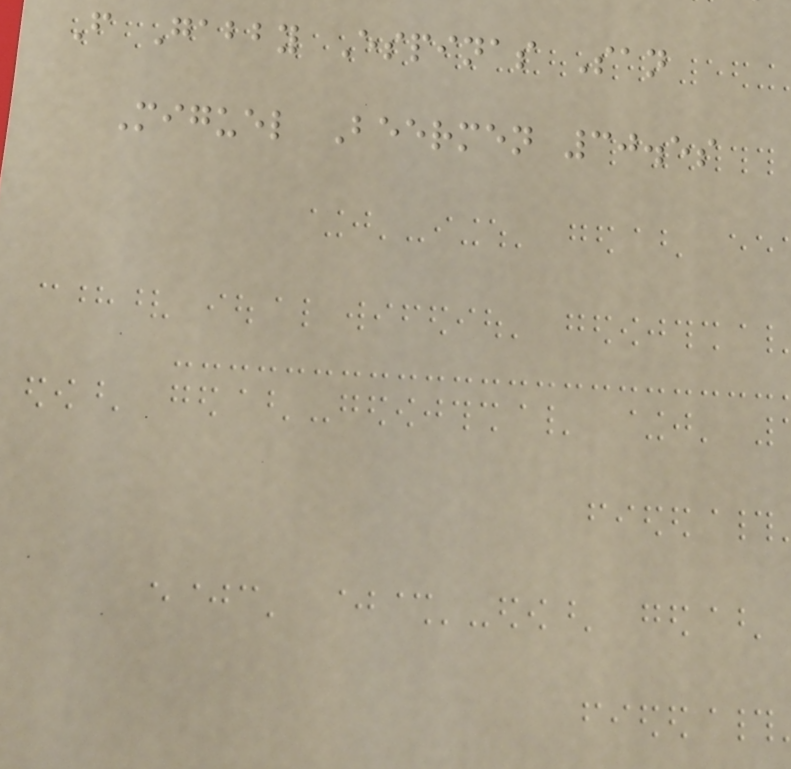F Gabby Espinas San
Miguel Beermen 30.5s
